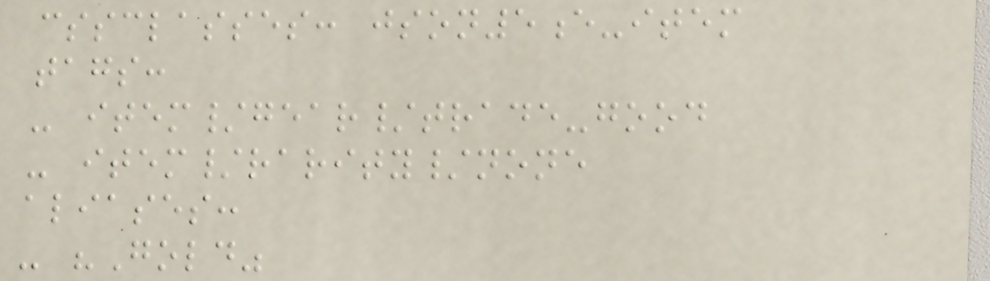cssclasses: json5e-item
tags:
- item/gear/trade-good
- item/rarity/none
aliases:
- "Gold"
